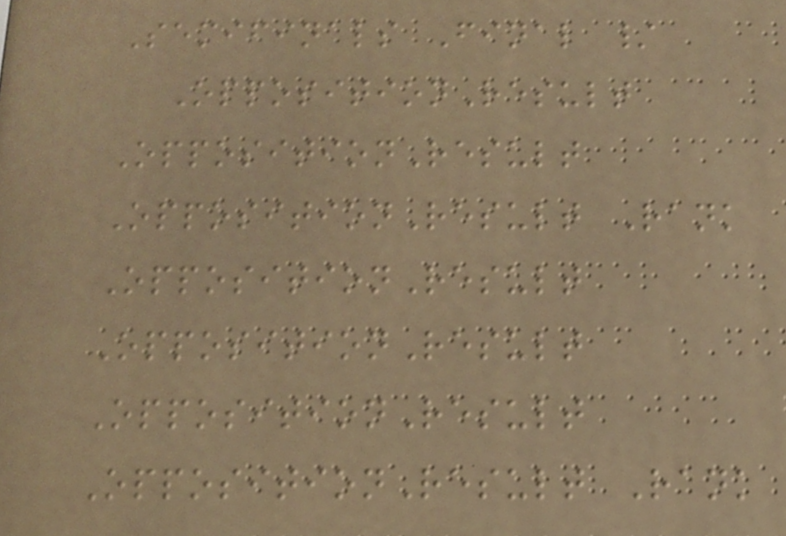Semifinals Final /
OppositionResult
OppositionResult
OppositionResult Rank
OppositionResult
OppositionResult
OppositionResult
OppositionResult Rank
